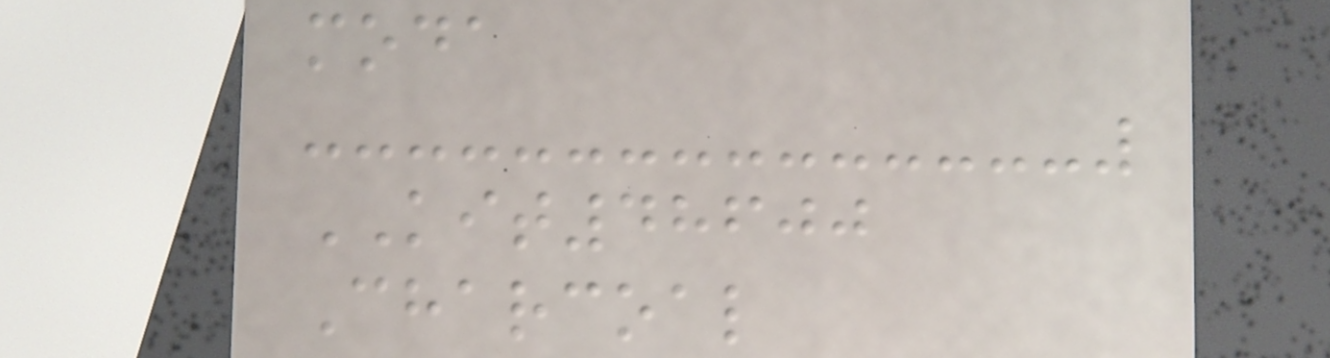moda
KIT48600
Charcoal
